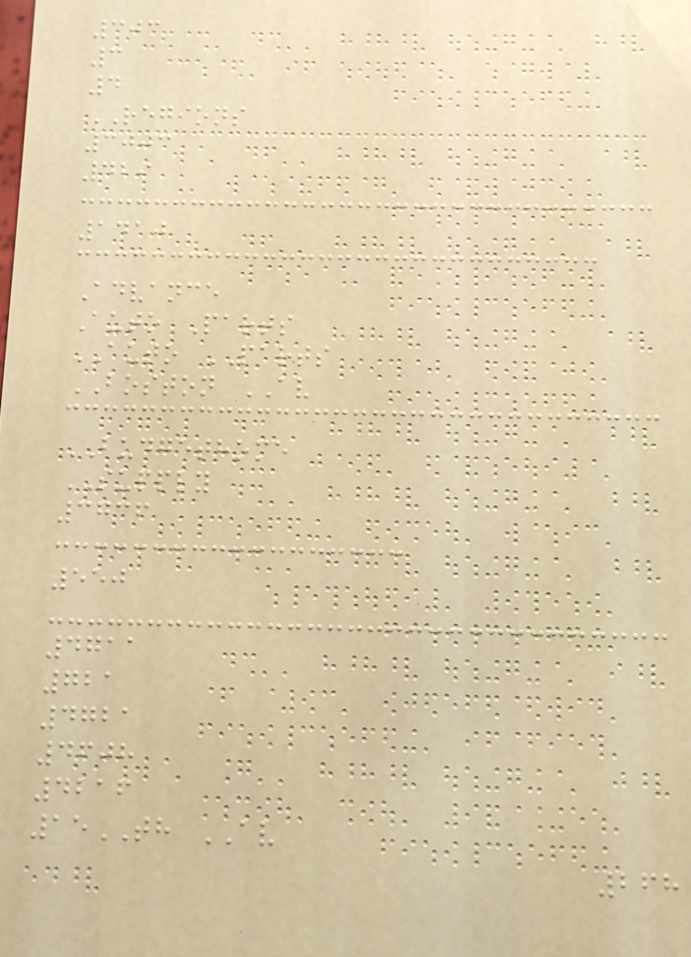303
3
4
REGIONS
3003
429
1410
Advance
Auto Parts
AUTO PARTS
BOSTON AV
BUDGETHOME
SUPPLY
3736
550
4711
721
4721
4608
4216
15TH AV
268
